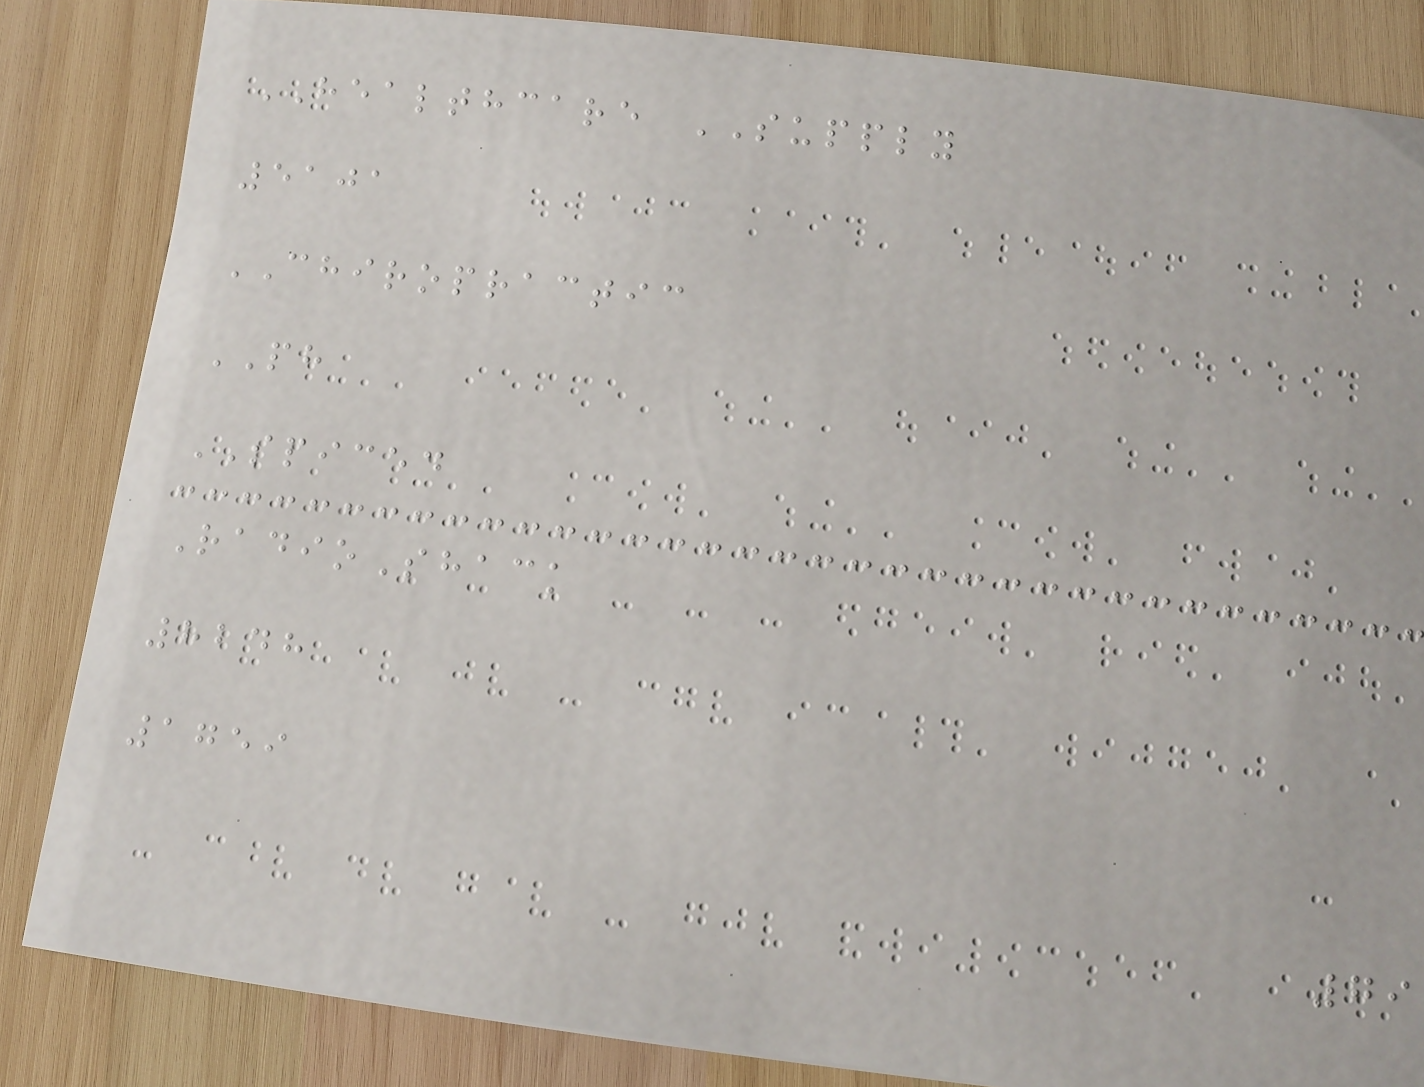HEALTHCARE SUPPLY
5101
CHIROPRACTIC
PH
SPICED
RadioShack
8248
1759
79
